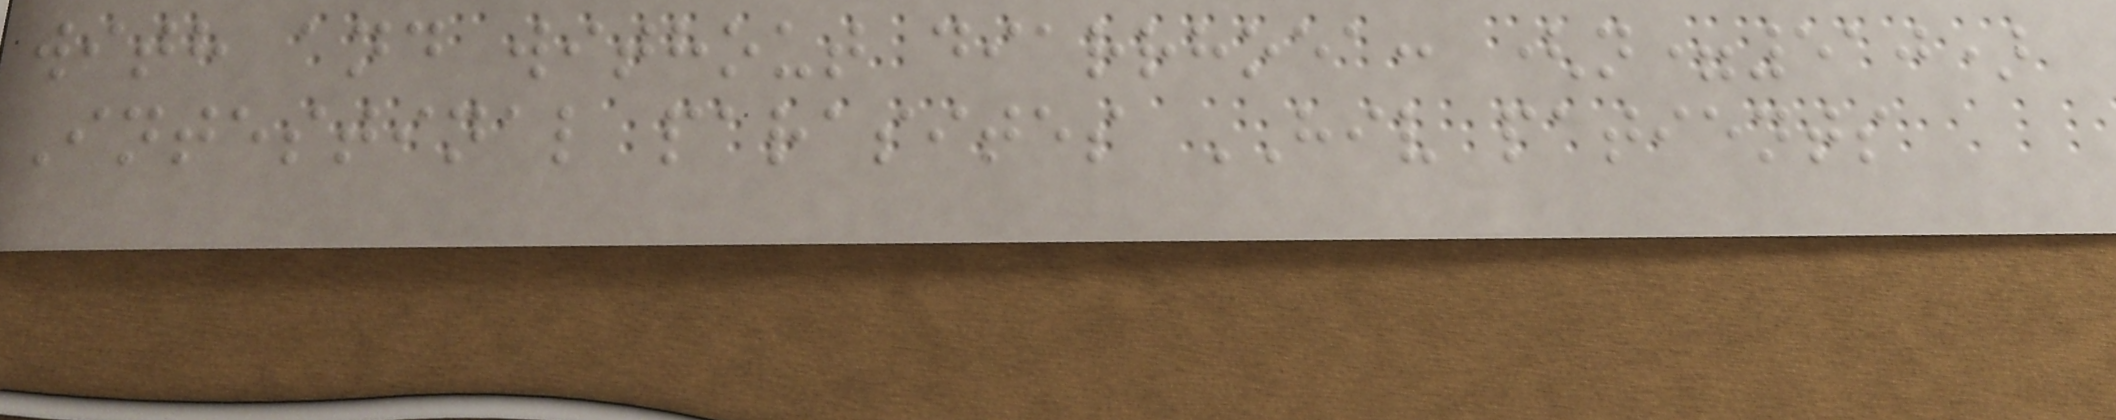with and without diarrhoea: (n=510)
Intestinal parasites HIV patients
